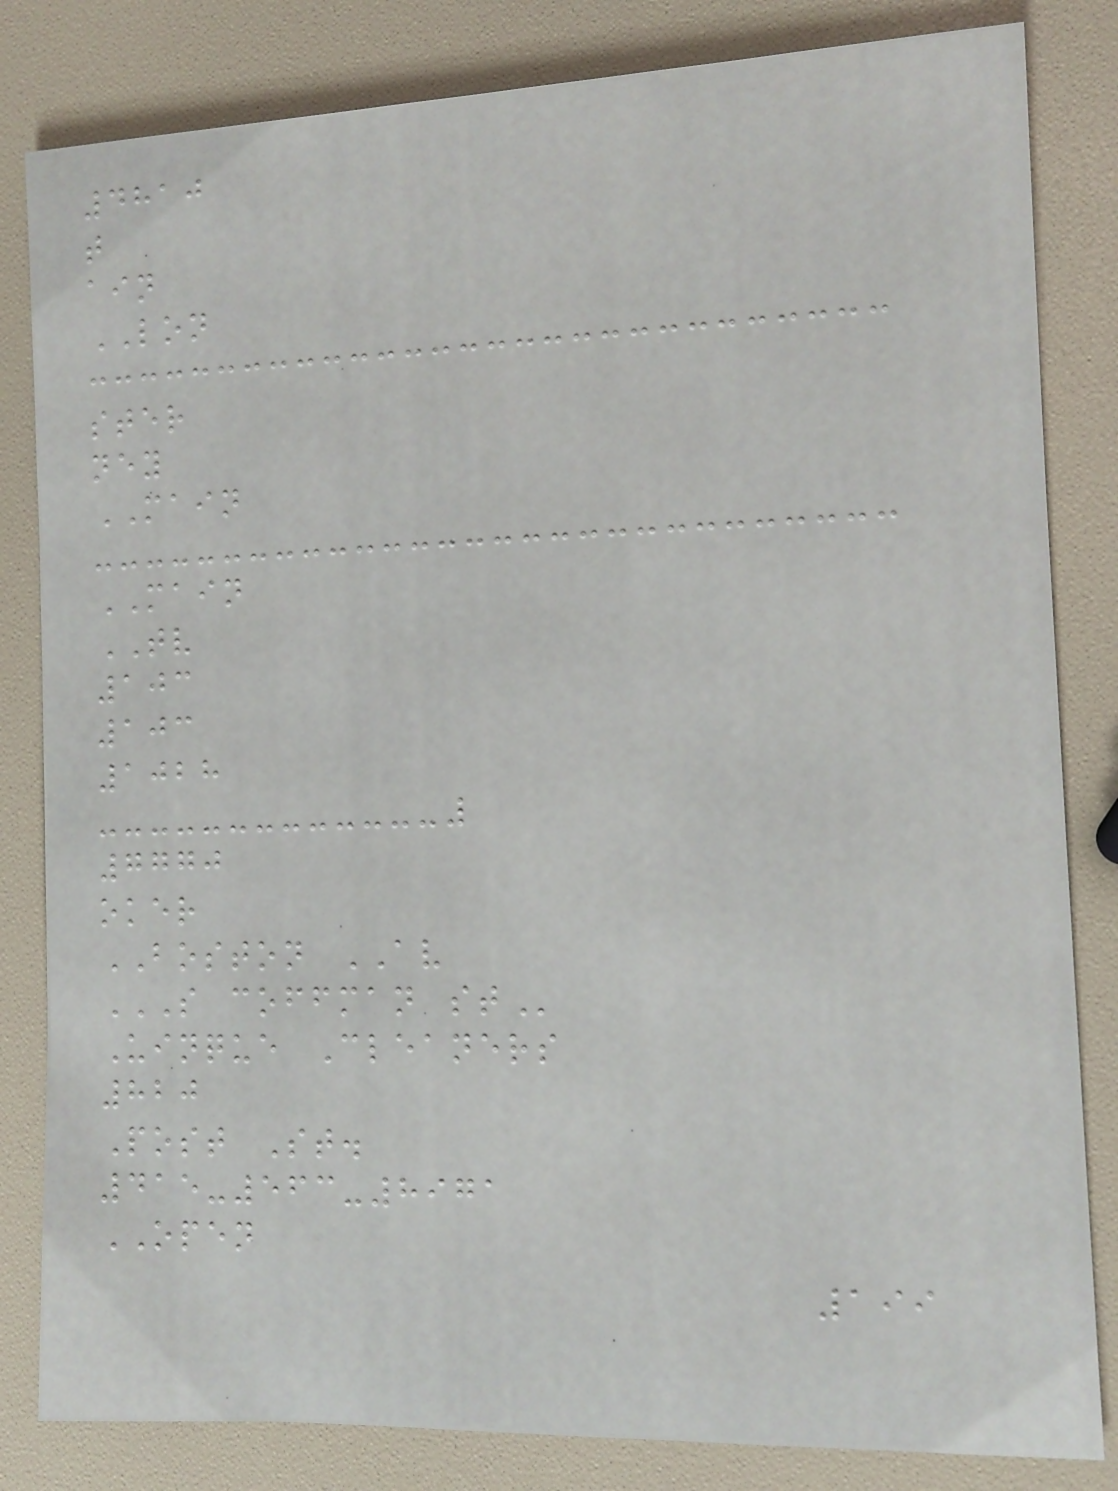4810
t
ain
LON
ster
ney
MAIN
MAIN
TV
103
103
1028
7770
oker
BOSTON AV
S COFFMAN ST
Uinque Cleaners
820
Post St.
415-563-8971
OPEN
199
